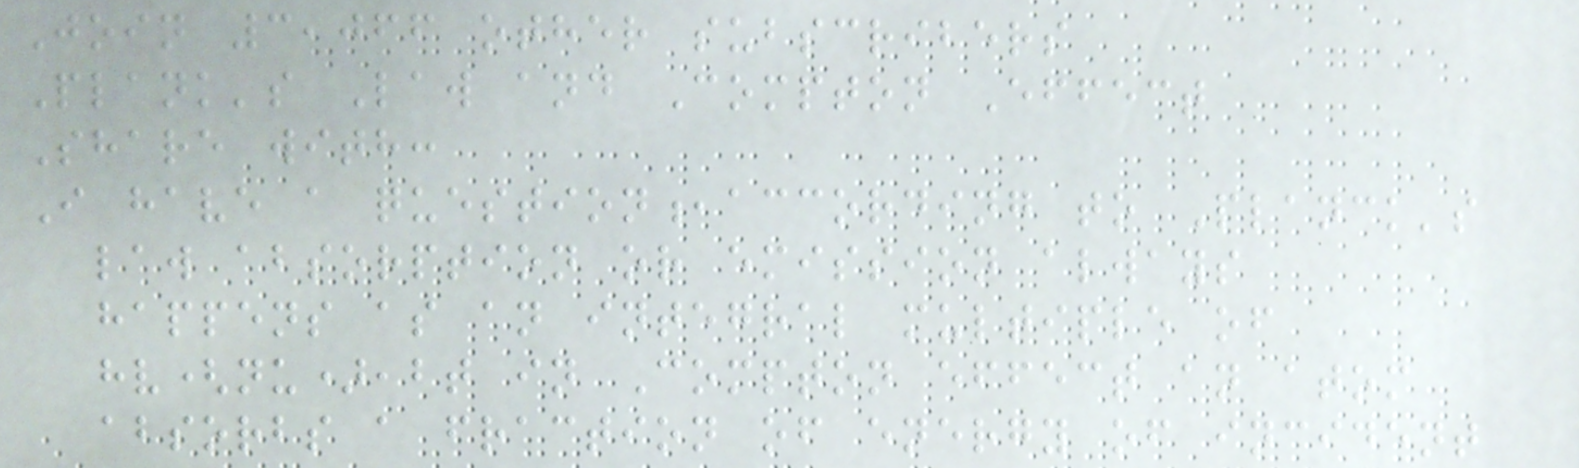Join 3,066 other subscribers
Plank's Law and Compton Effect
Share with:
I have a question,according to Planck's
law absorption or emission always
happens as an integral multiple of
hv(nu),bt in Compton effect an atom
absorbs a fraction of energy of incident
